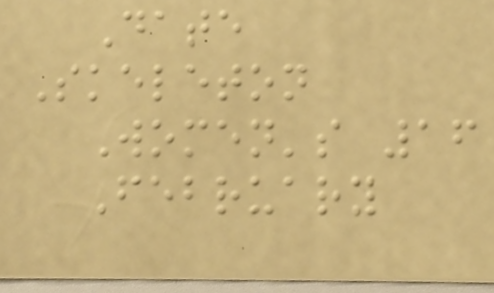Date
Skeleton
Women's 16
February
